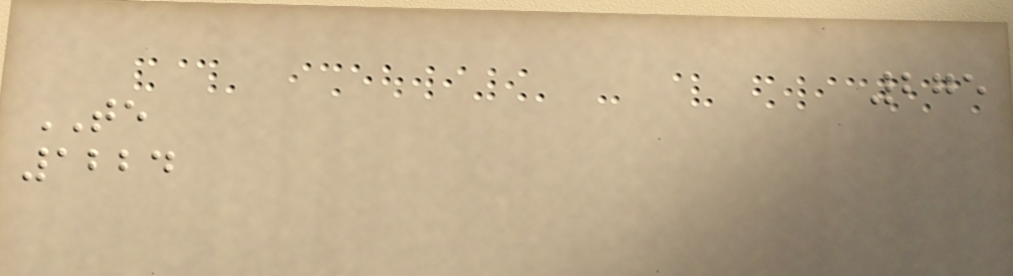275
TE
1224
